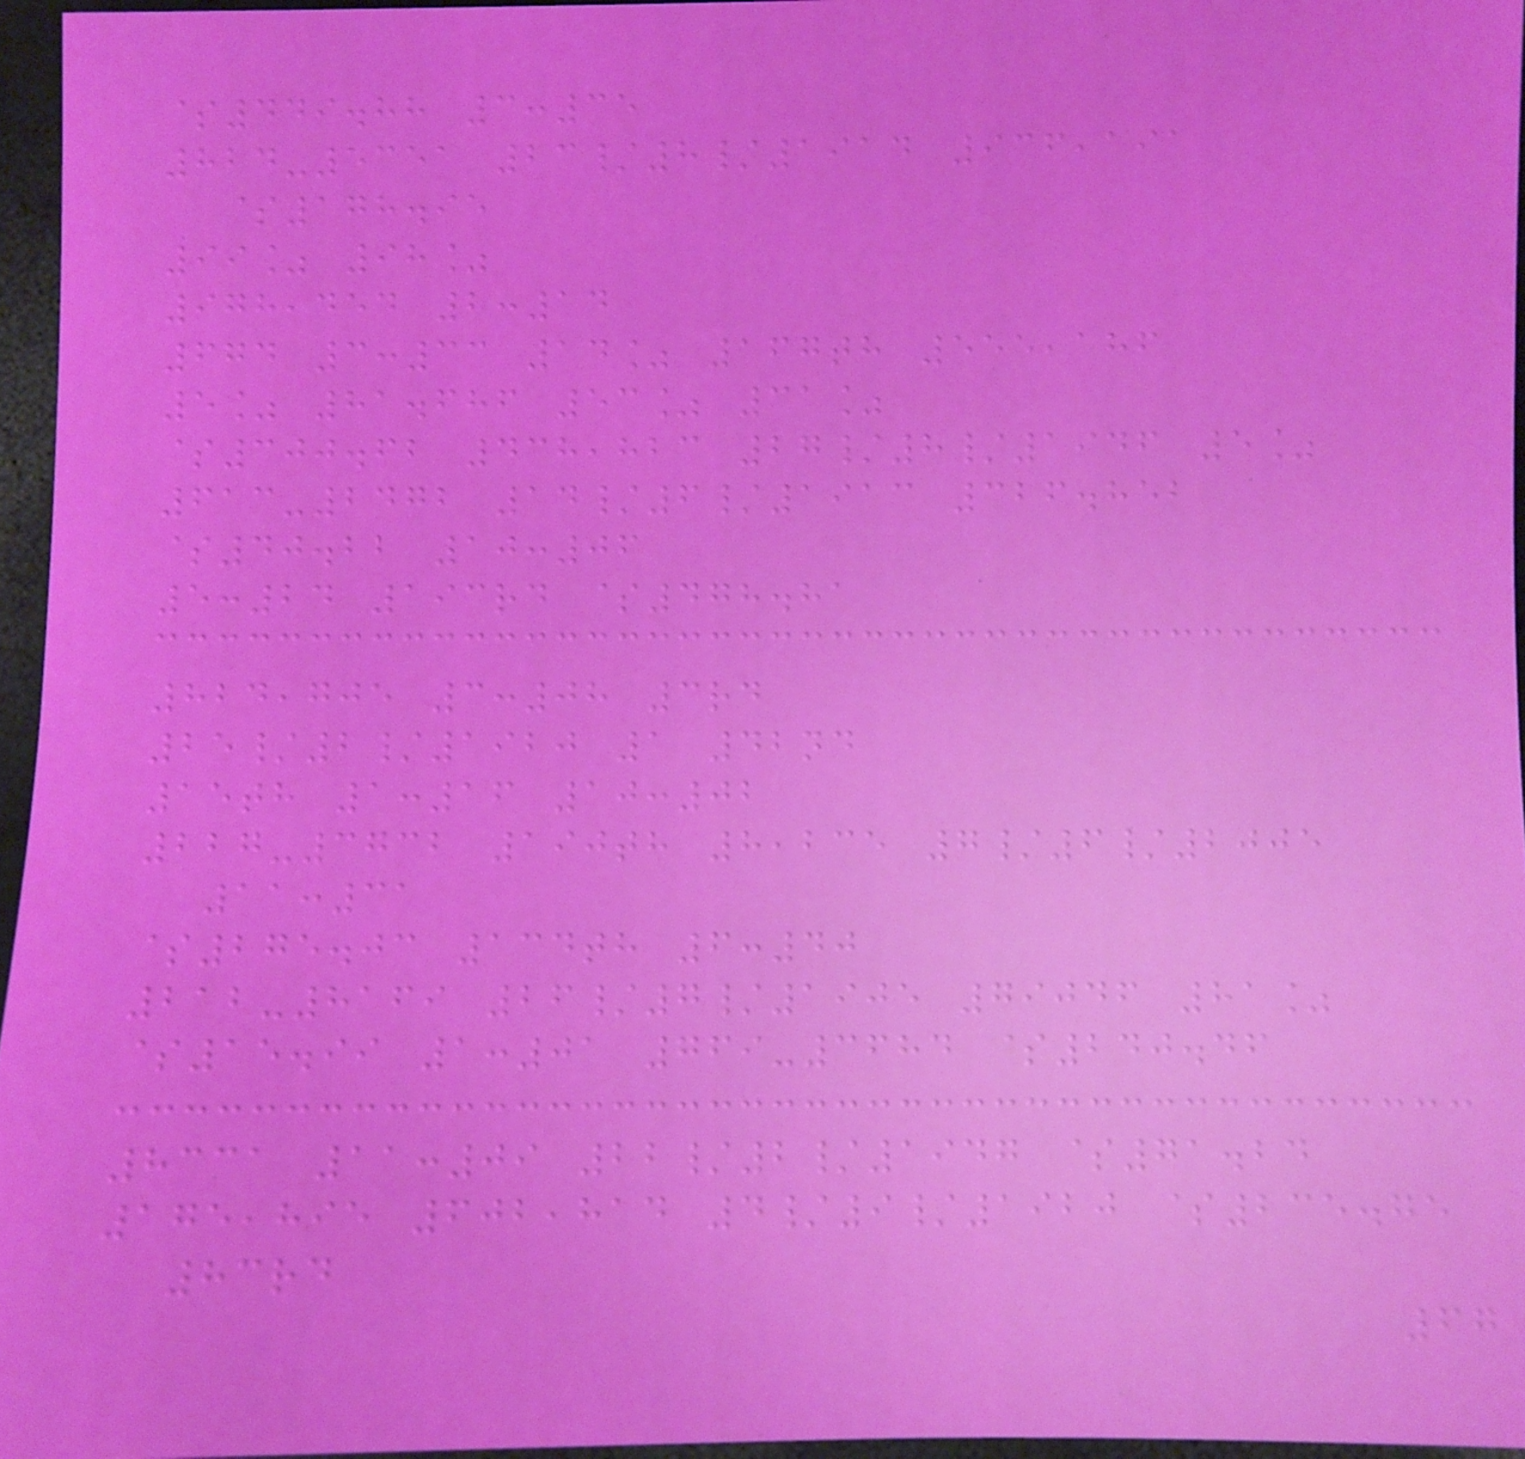$449.88 3:35
824-5351 23/8/1914 936,191
$178.95
99% 98%
978,454 2:14
674 3:33 14% 167th 555,186
5% 81.686 53% 31%
$300.62 438,823 27/8/1946 5%
613-2472 14/6/1913 326.852
$40.22 10:06
5:24 193rd $478.81
824,705 3:08 3rd
25/2/1920 1 42nd
15th 1:16 10:02
227-3732 190th 8,235 7/6/2005
11:31
$275.03 134th 6:40
212-8169 26/7/1905 79046 81%
$15.99 1:01 769-3684 $240.46
8331 11:09 22/2/1947 $71.24
175,895 602,814 4/9/1920 $235.75
83rd
67
